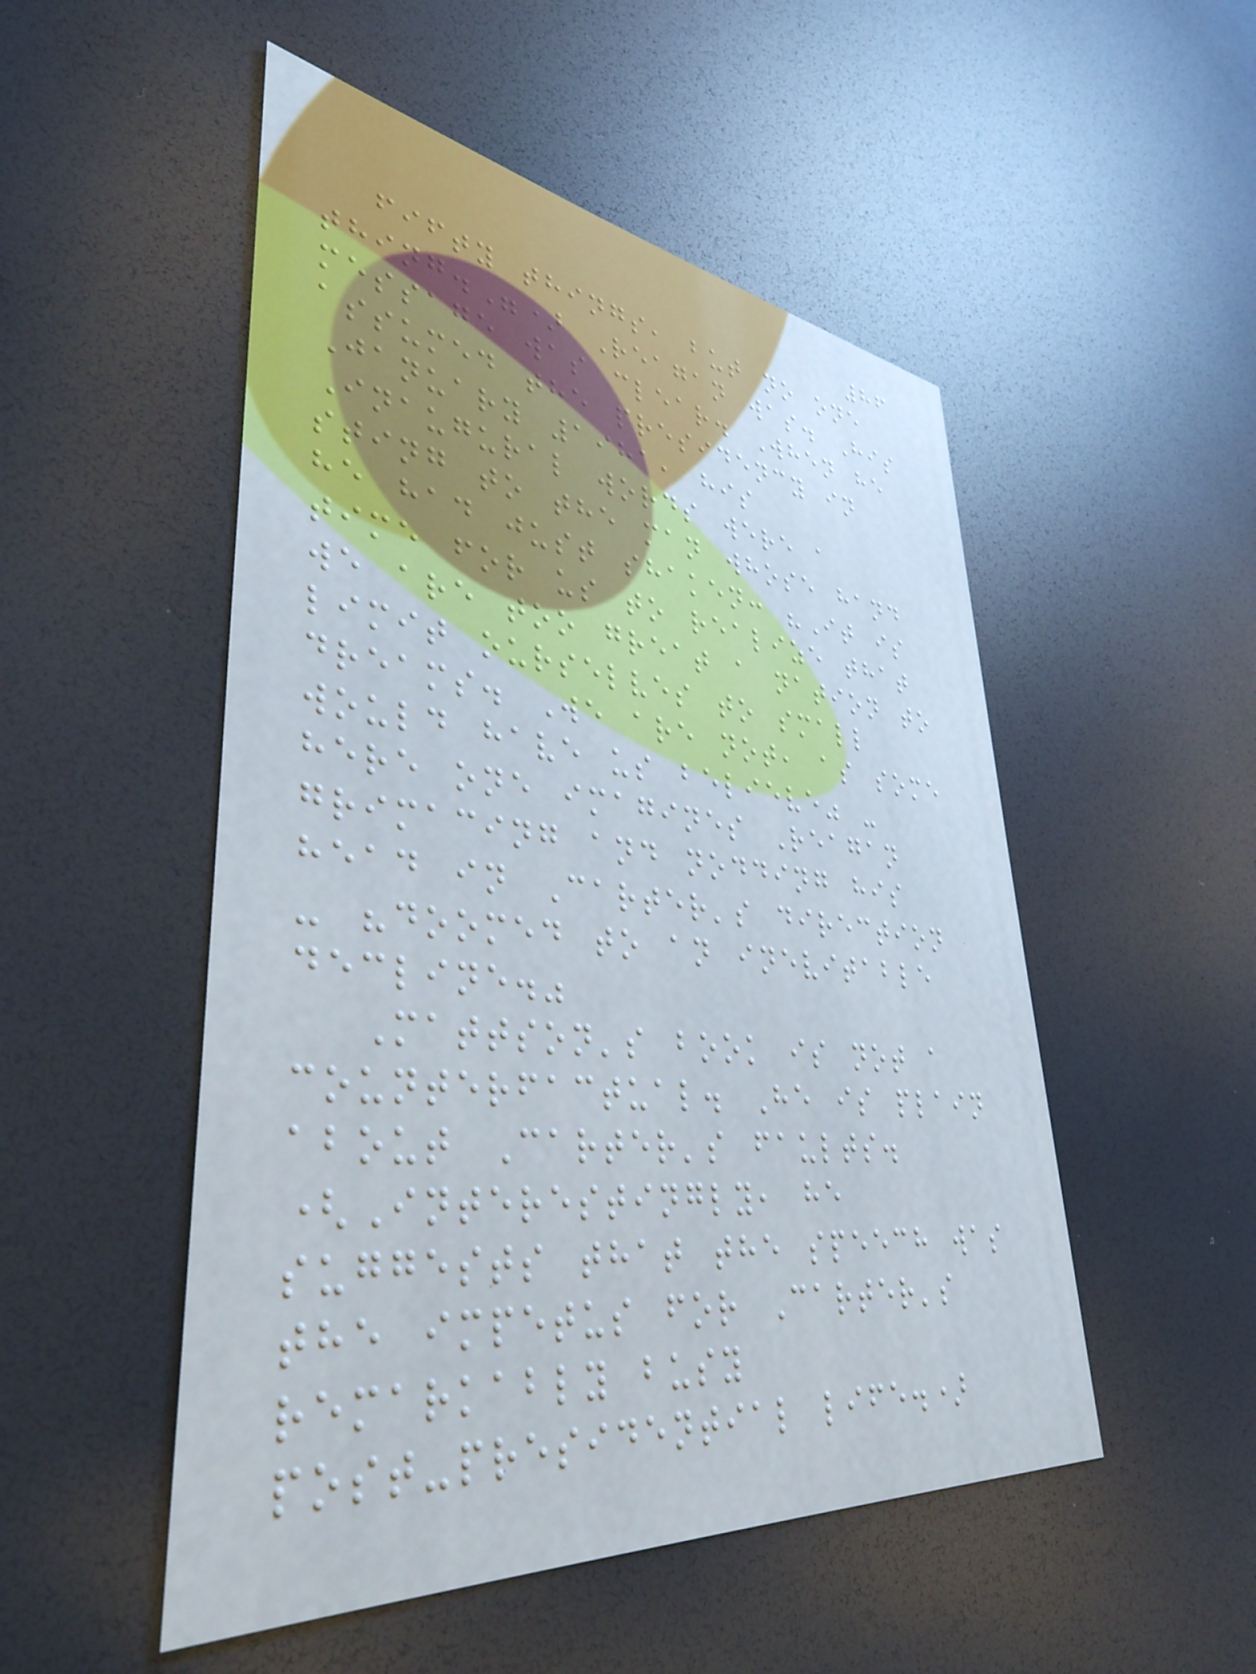86
fifty things, but no one
thing.") Reagan was. His
message was clear. When he
assumed the presidency in
January 1981, his
Inaugural words were a
sting to the man whose hand
he had just shaken: "It is
time for us to realize that
we are too great a nation to
limit ourselves to small
dreams. We are not, as some
would have us believe" -
here one imagines Reagan
grimacing and nodding his
head in Carter's direction
- "doomed to an inevitable
decline."
Mattson's book is not a
counterfactual. He is plain
about Carter's faults.
(Interestingly, he
suggests that the speech was
the impetus for Carter's
remarkably busy
post-presidential life.)
